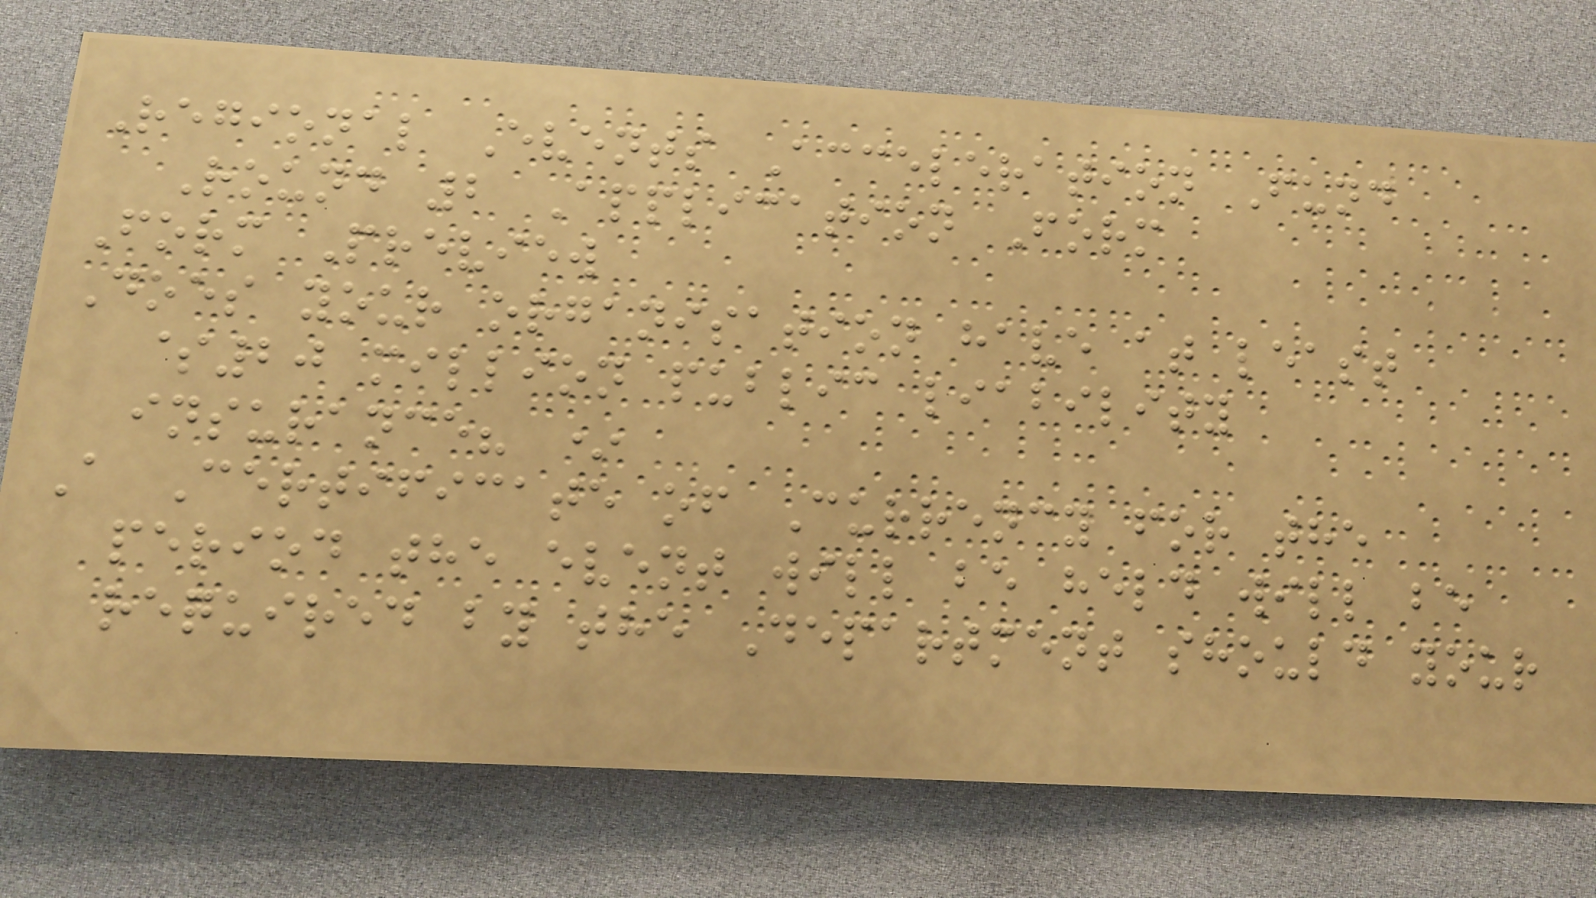Regional Events Acceleration Fund
Round 2 Application Form
Form Preview
Does your organisation have at least
$20 million public liability
insurance? *
A Certificate of Currency for the
period the event will be held will be
required by the Department should your
